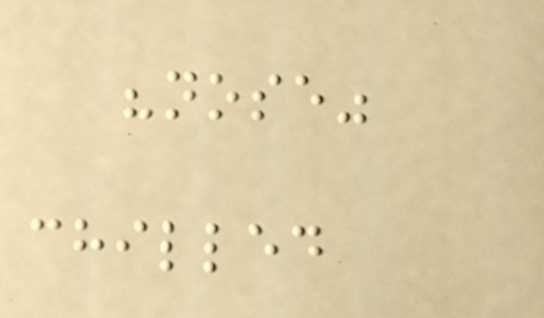"nose"
chilled
